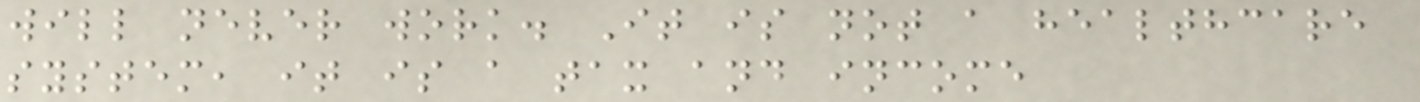will never work. It is not a healthcare
system, it is a tax and income
